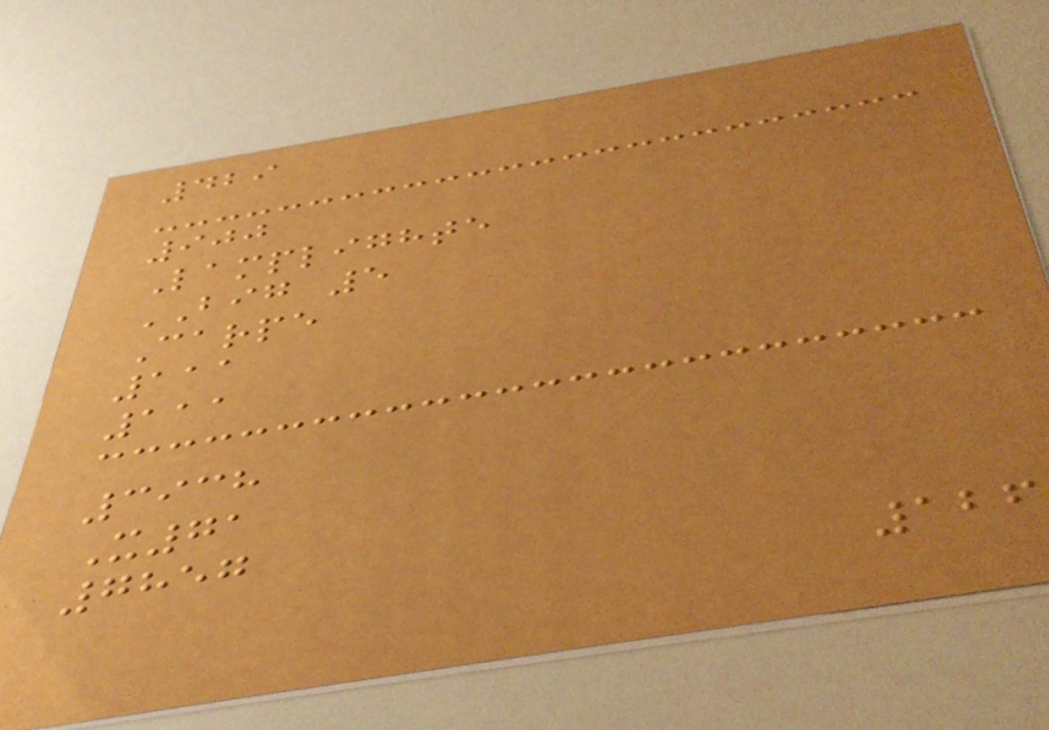429
900
Lamplighte
BIG 5
Carpe
111
111
3938
X71
7857
126
